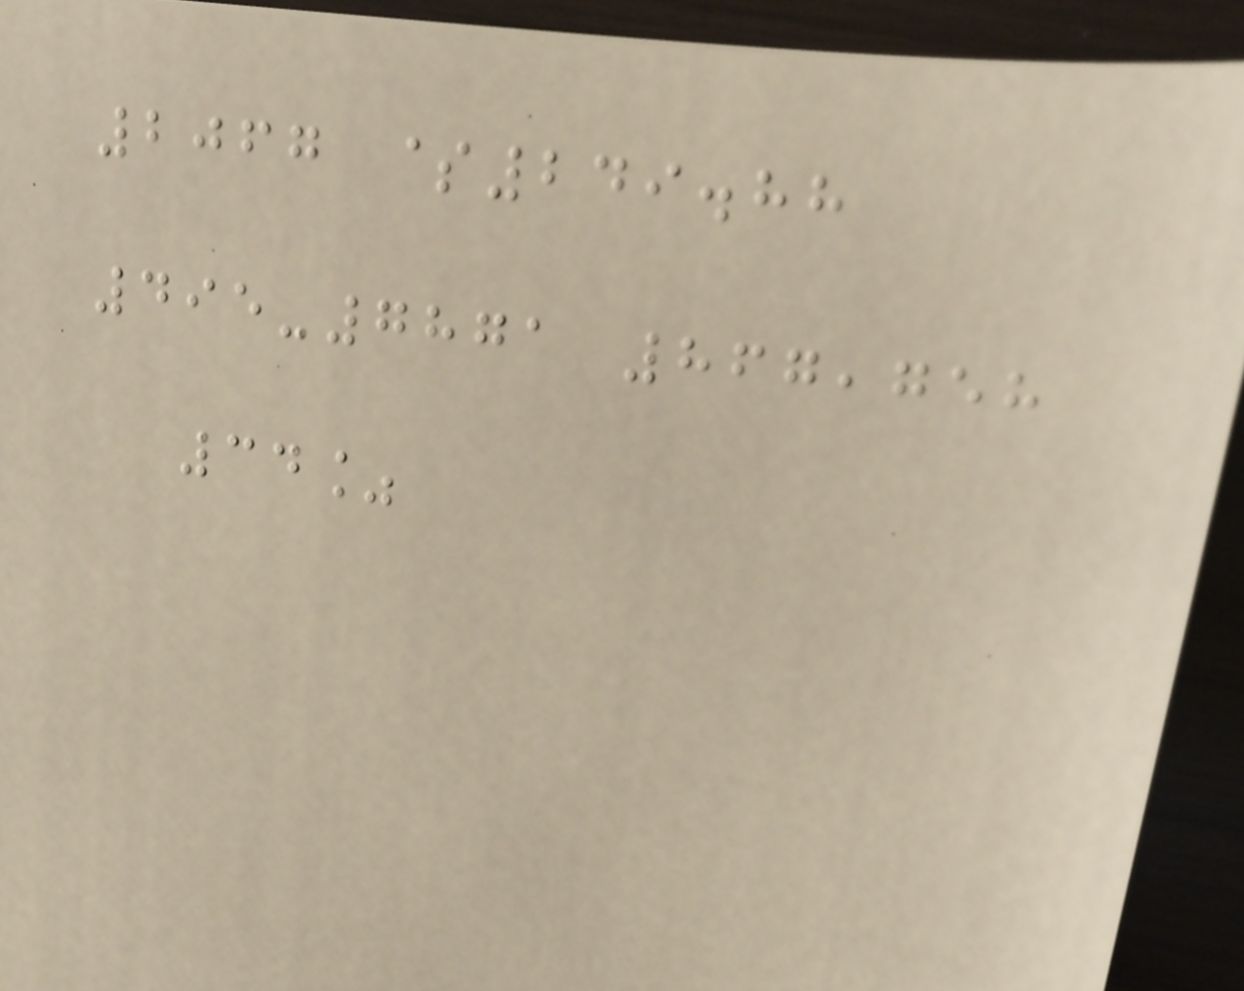2067 $249.88
495-7871 867,758
34%
